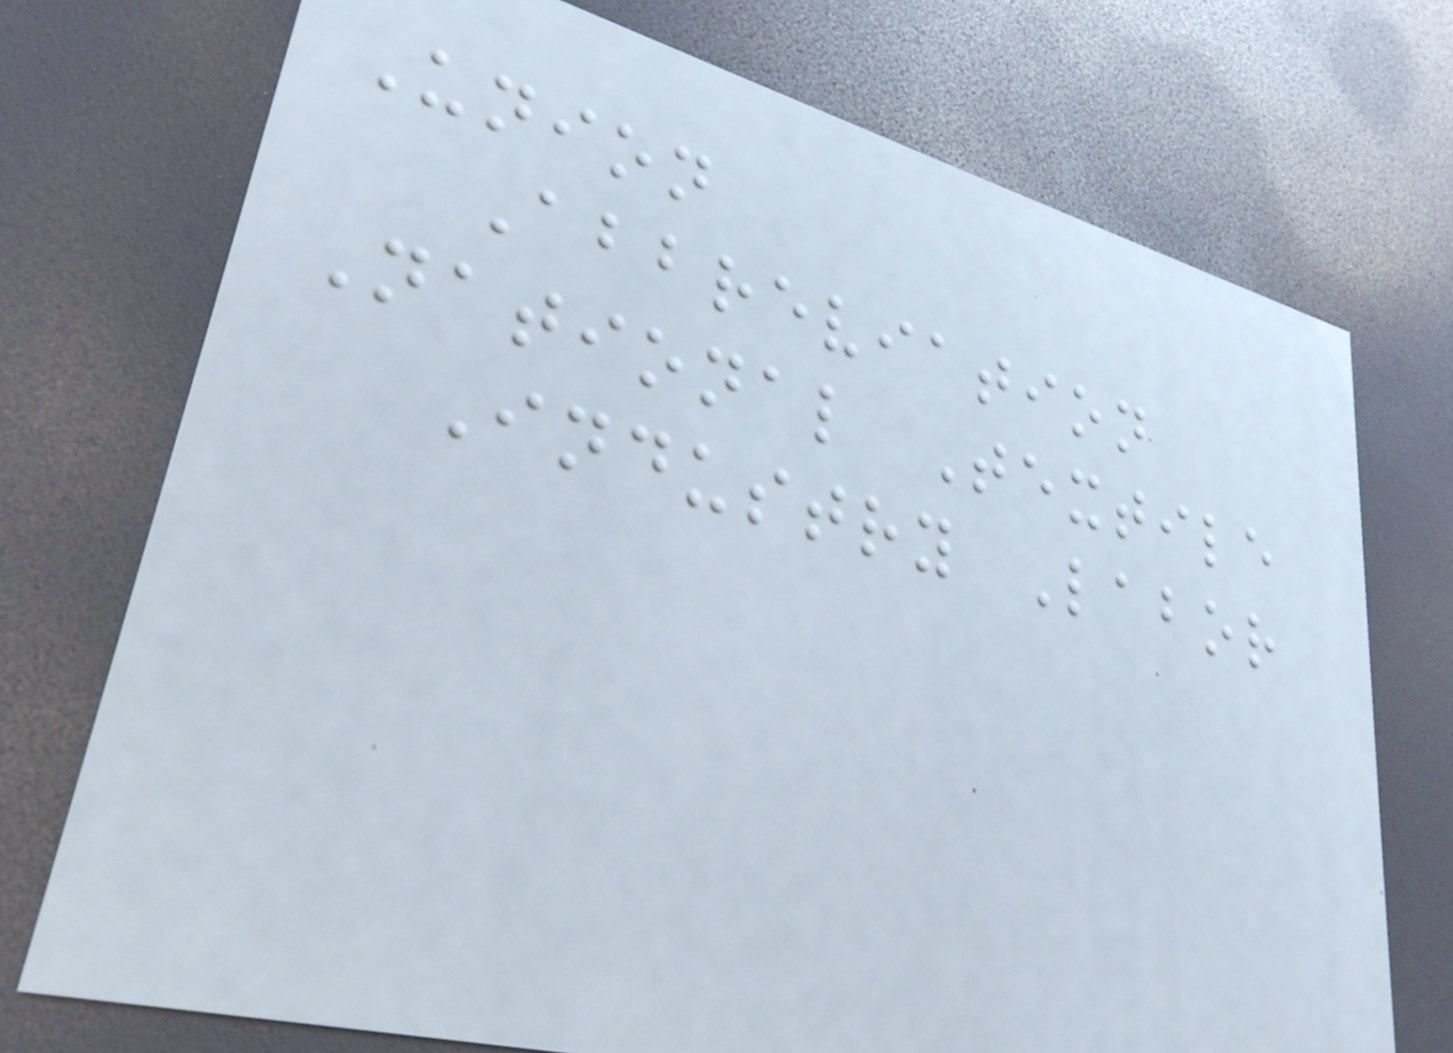Union
Abbreviation
National Textile
Industry Labor
